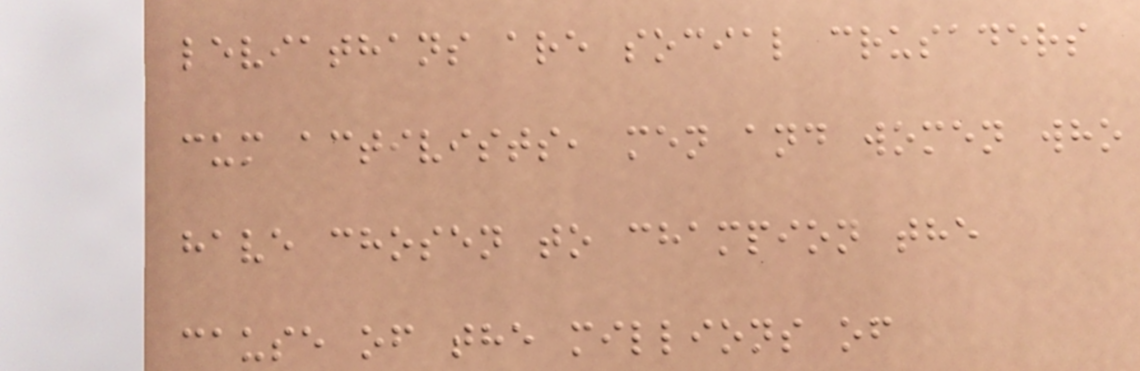leviathans are social crusaders
cum activists, men and women who
have chosen to champion the
cause of the millions of
